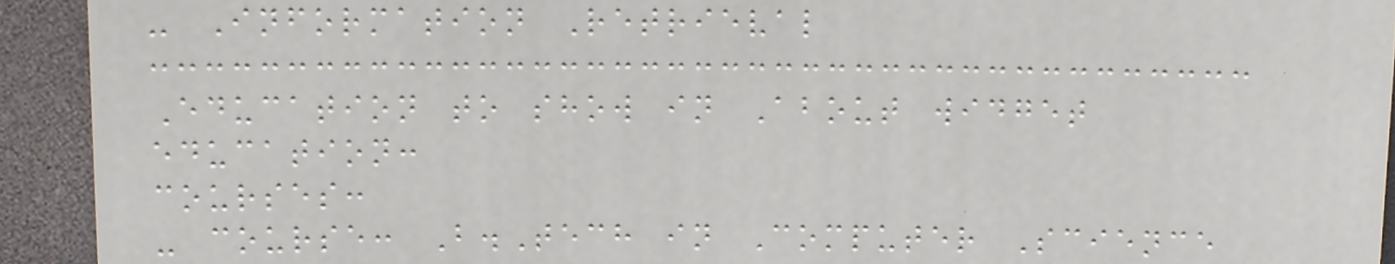- Information Retrieval
Education to show in About widget
education:
courses:
- course: B.Tech in Computer Science
